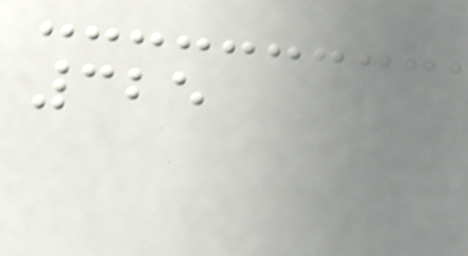325
